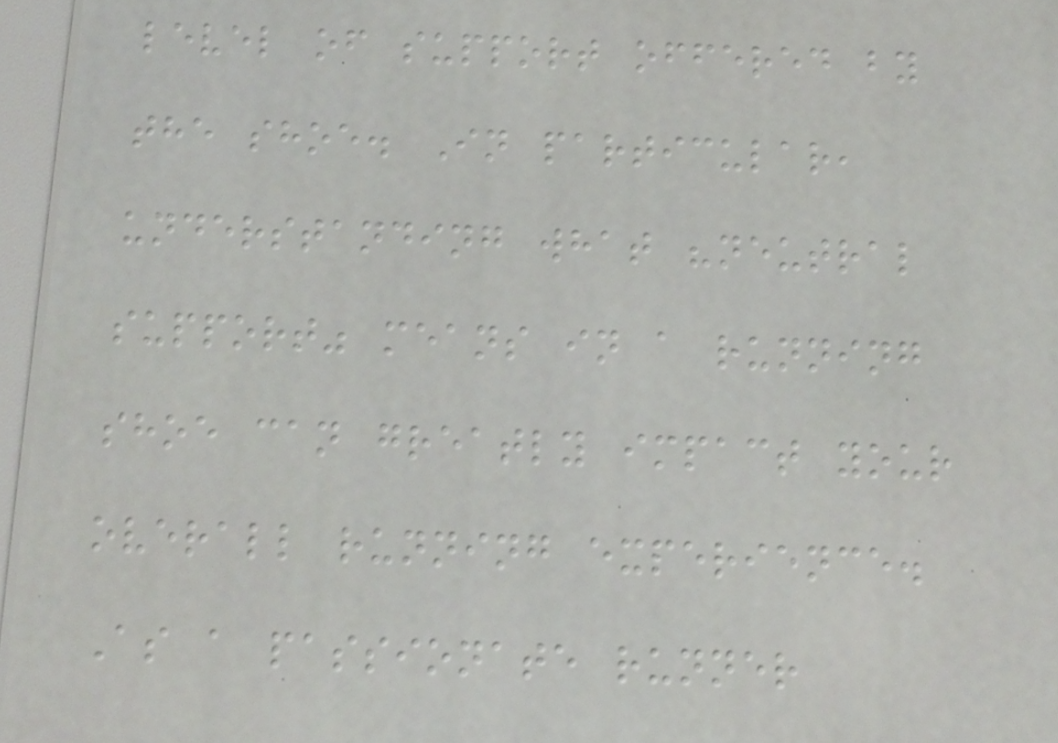level of support offered by
the shoe. In particular,
understanding what "neutral
support" means in a running
shoe can greatly impact your
overall running experience.
As a passionate runner
